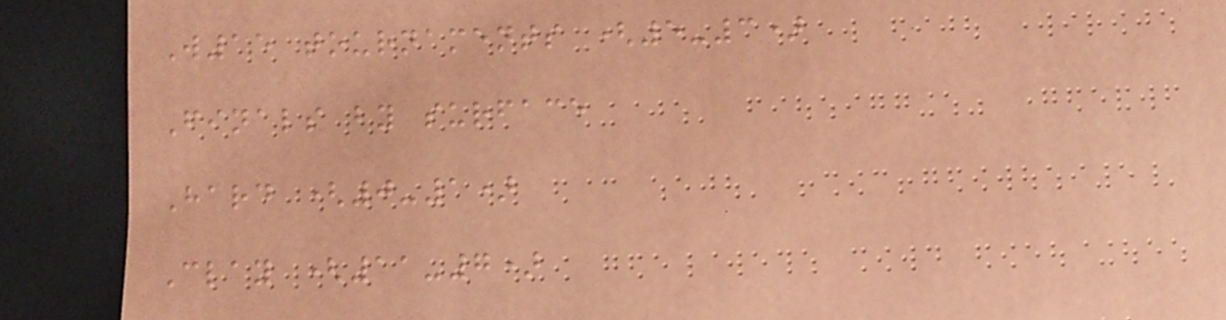W15 tournaments (5-3)
Finals by surface
Hard (0-1)
Clay (11-7)
